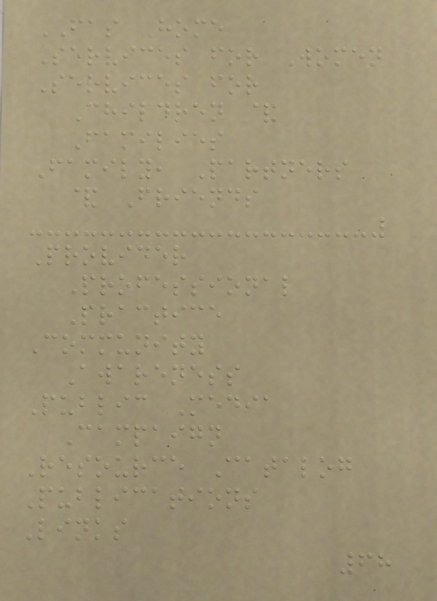FAS Home
Services for Women
Services for
Children &
Families
Family, Partners
& Friends
Provider
Professional
Practice
Community
Awareness
Public Media
Campaign
Resource Catalog
Publications
Links
68
